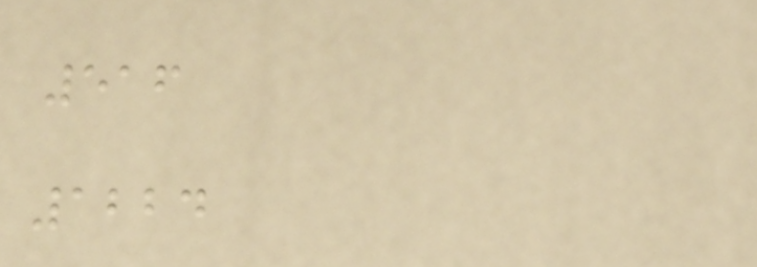516
1224
